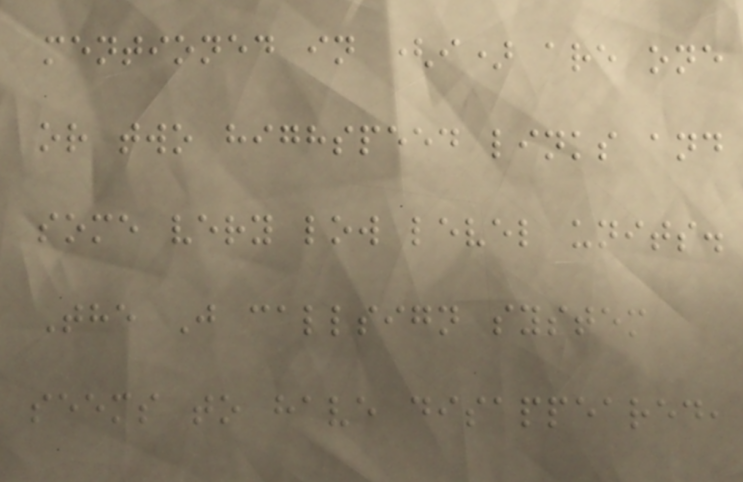mentioned in (i) are one
or two highspeed links and
some very low level units.
The J callsign system
seems to have disappeared,
